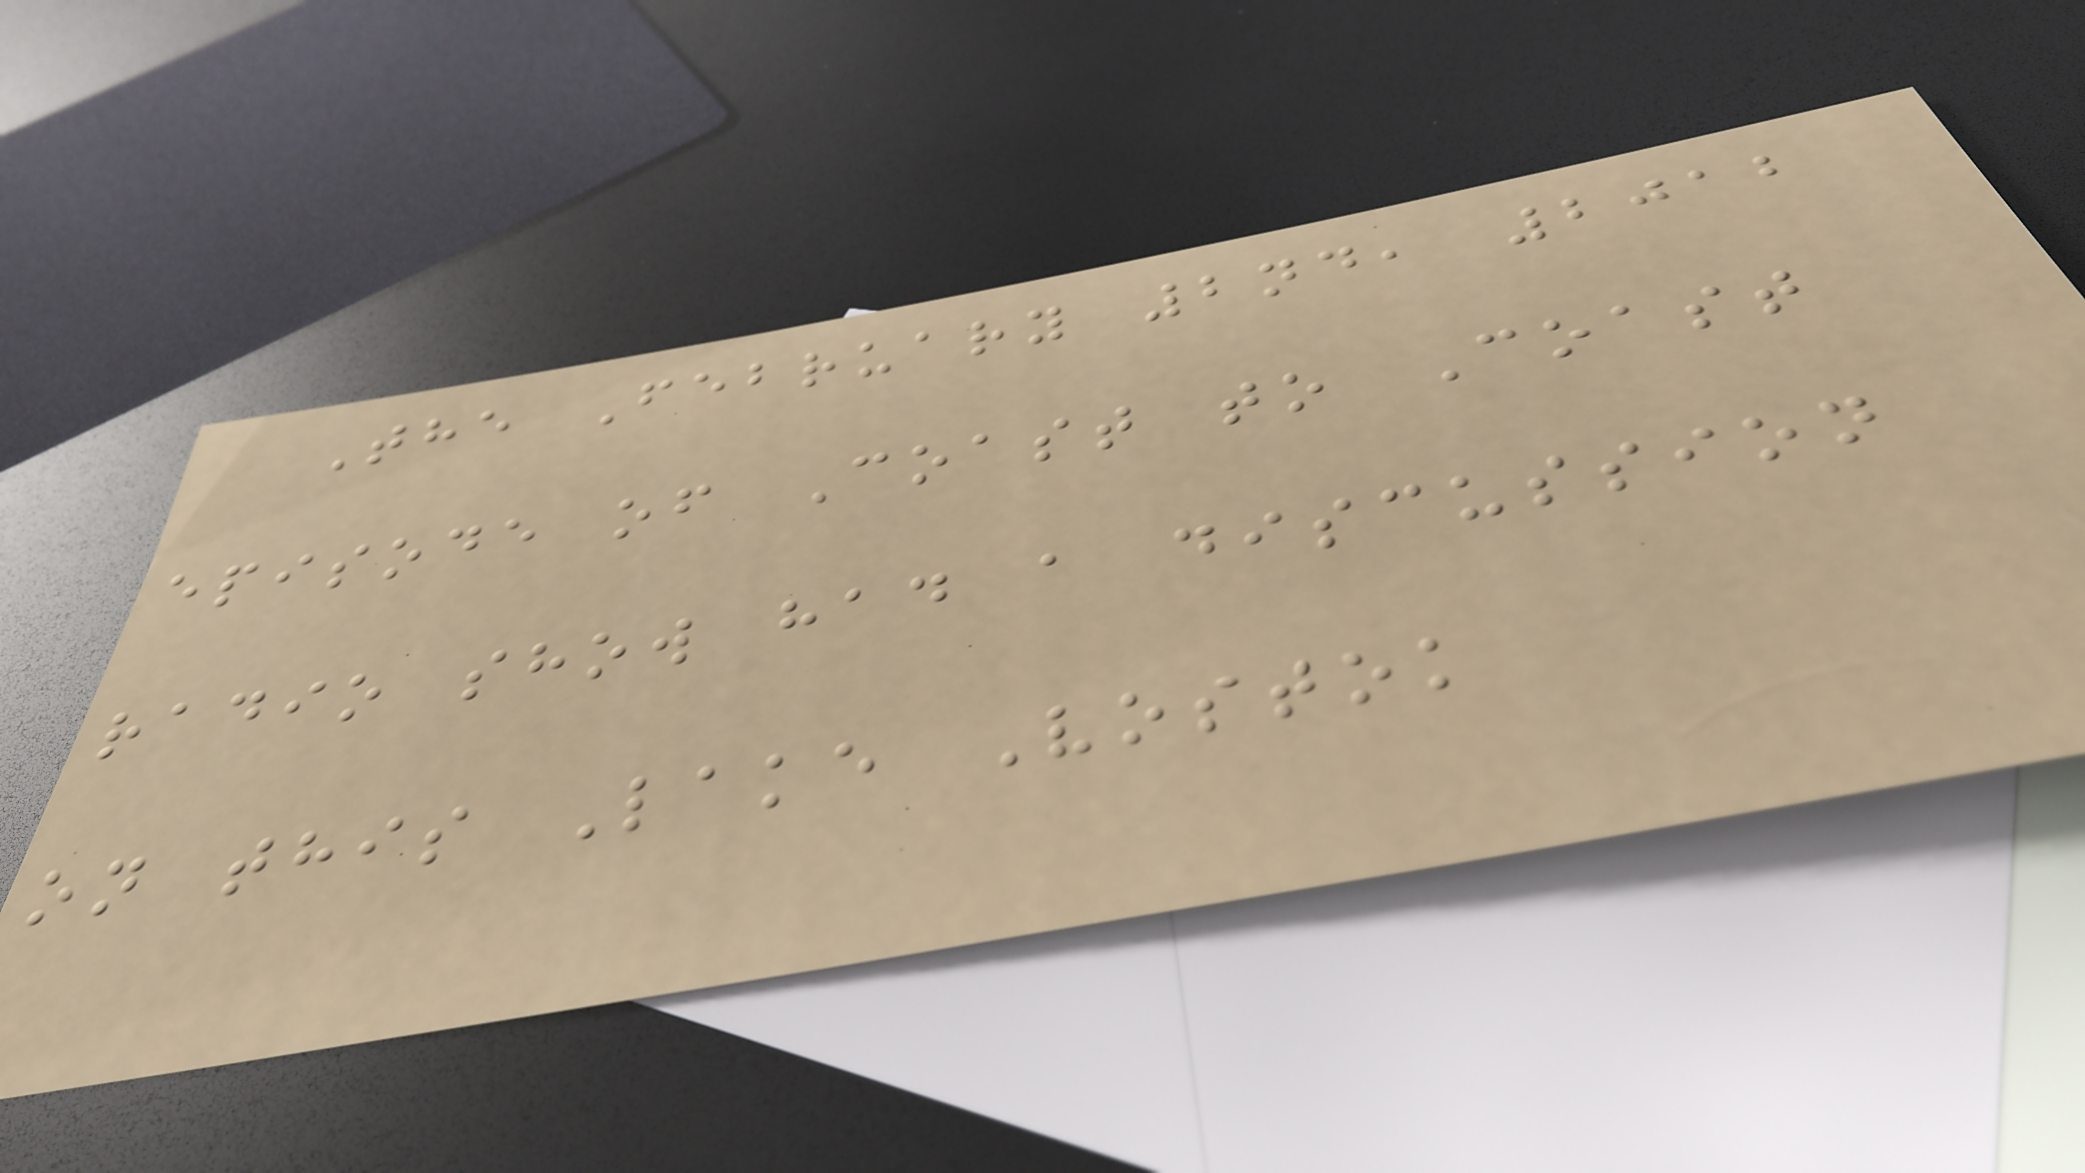The February 2nd, 2012
episode of Coast to Coast
radio show had a discussion
on this Lake Vostok
